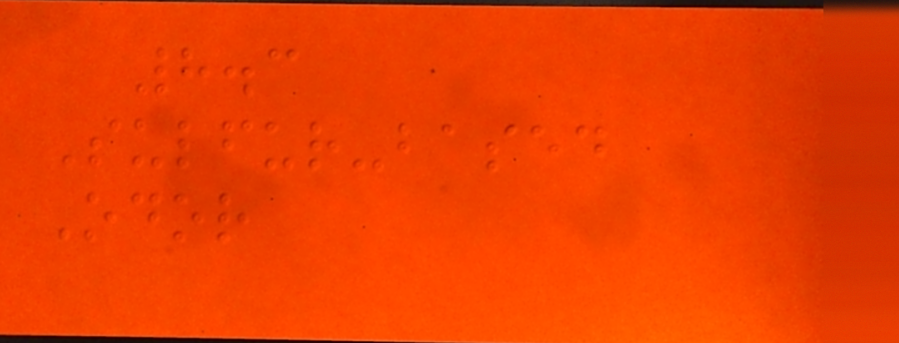8.3
Sulfur-based
Odor
